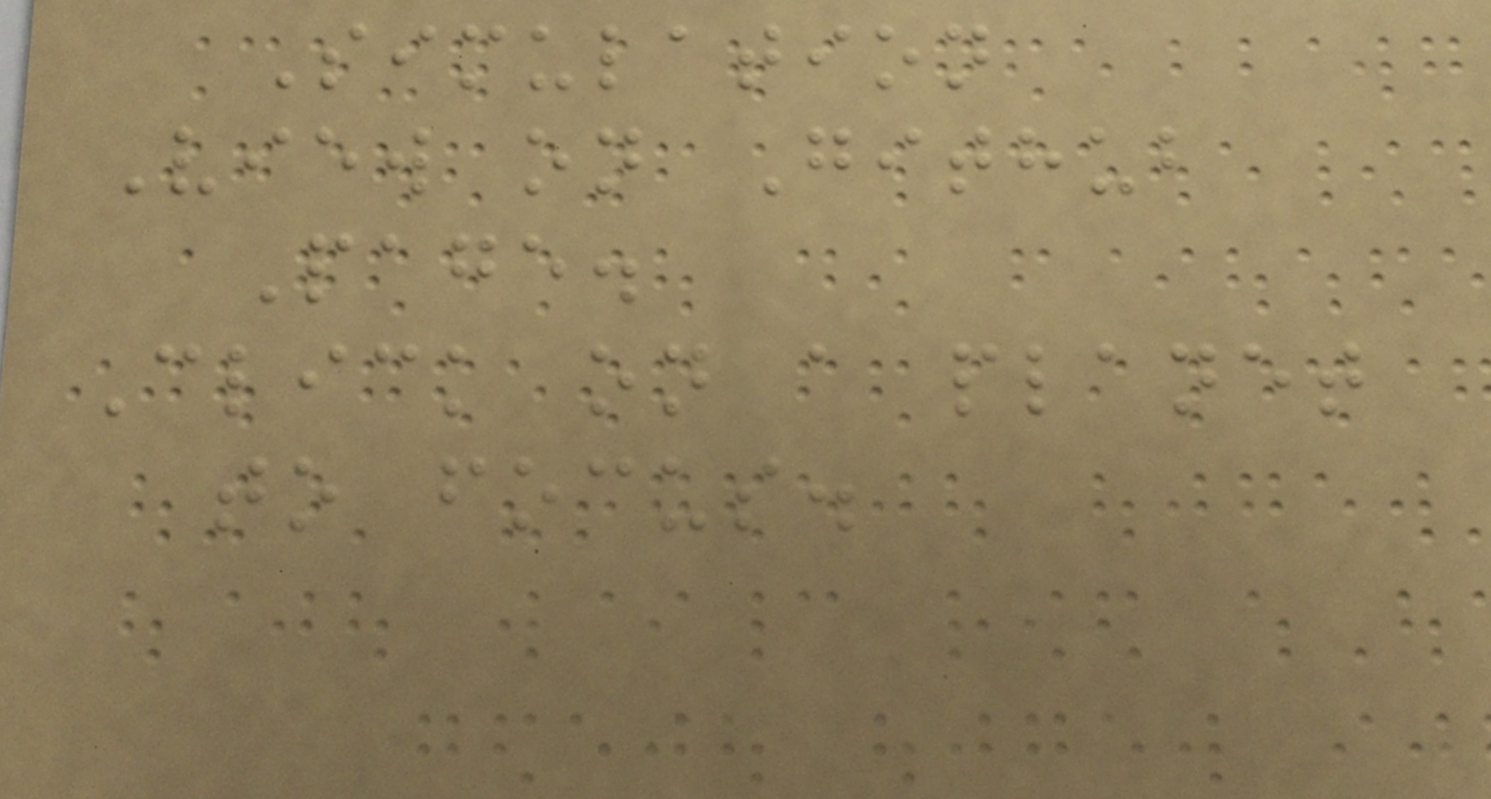Simulation
View on Github
Page.
Click on a planet
to focus.
